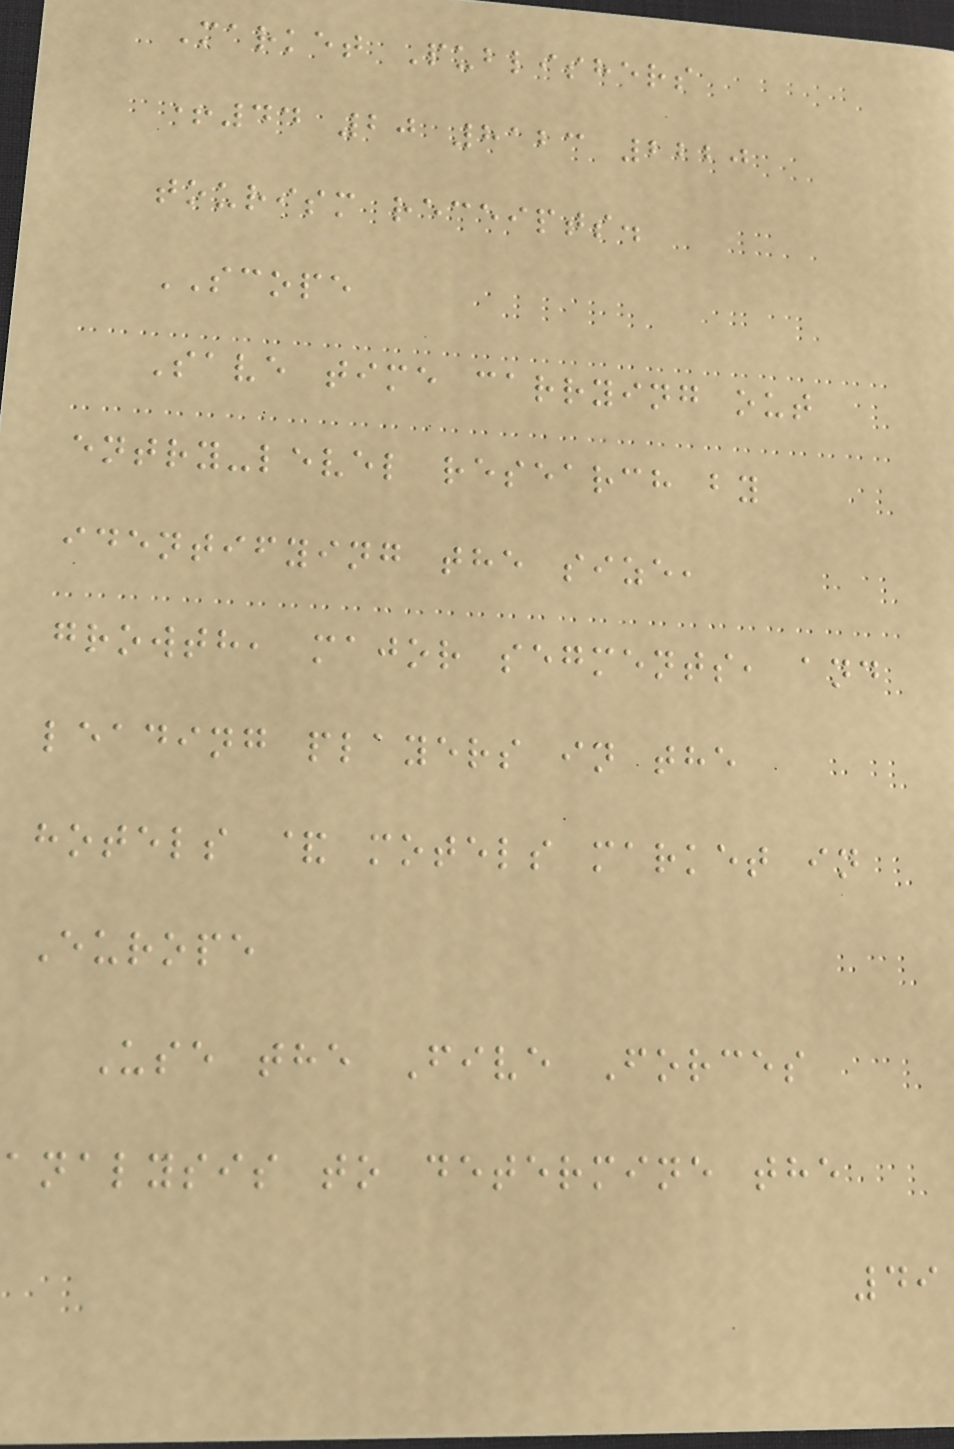Market Publishers
+44 20 8123 2220
tourism receipts.
SCOPE
Save time carrying out
entry-level research by
identifying the size,
growth, major segments, and
leading players in the
hotels & motels market in
Europe
Use the Five Forces
analysis to determine the
49
